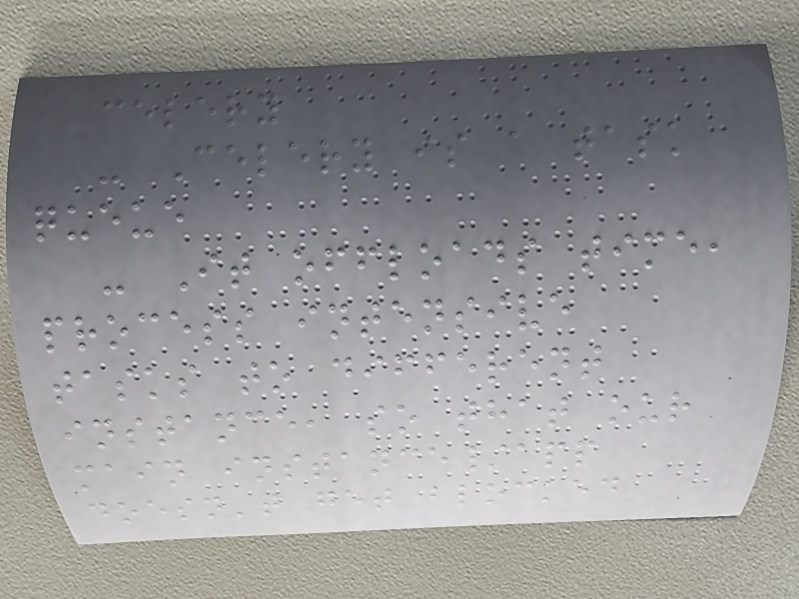celery
- Celery is a task
queue
- It offloads time,
process intensive
tasks to different
instance, so that our
main instance/app
doesn't get blocked
